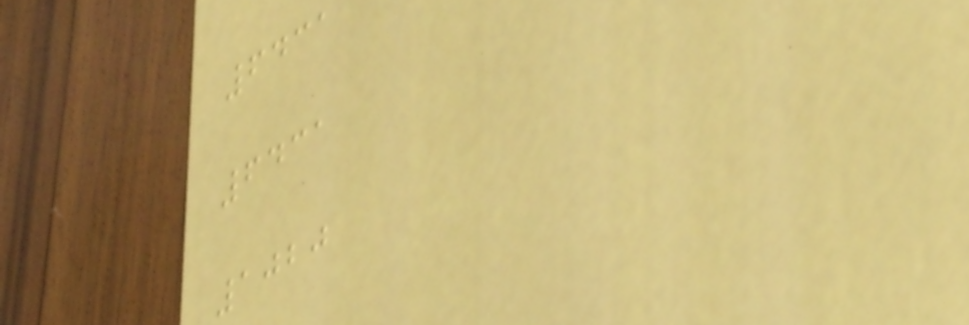6431
6431
1020
